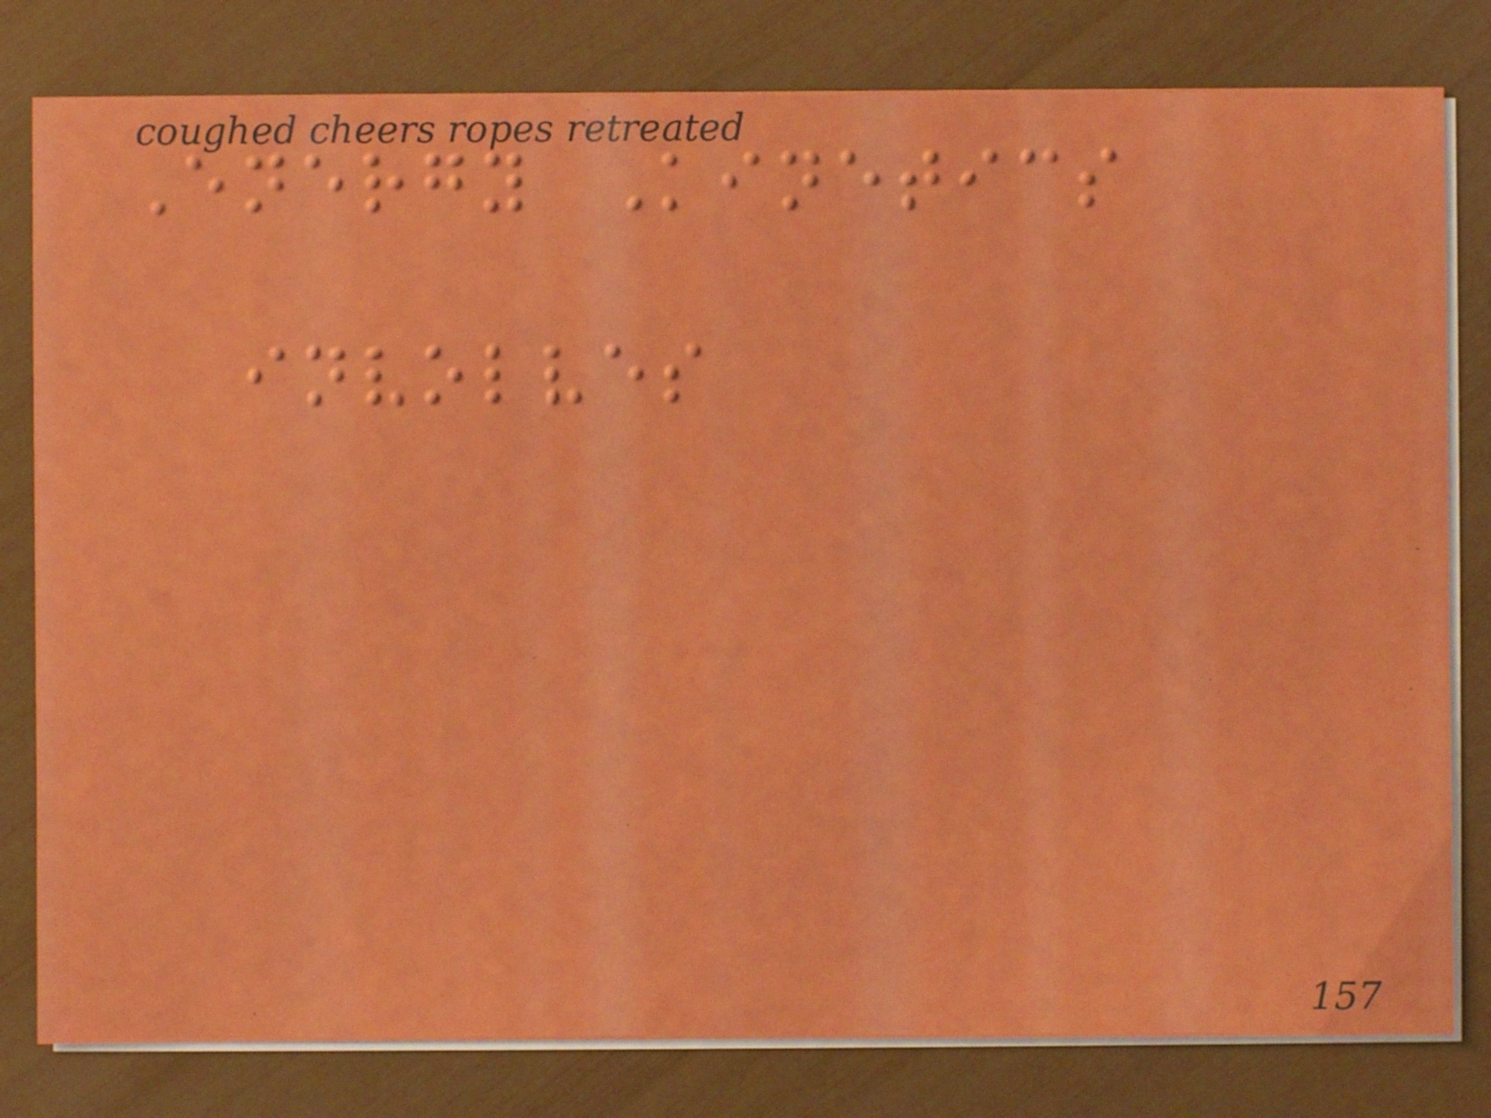Energy Kinetics
involves
